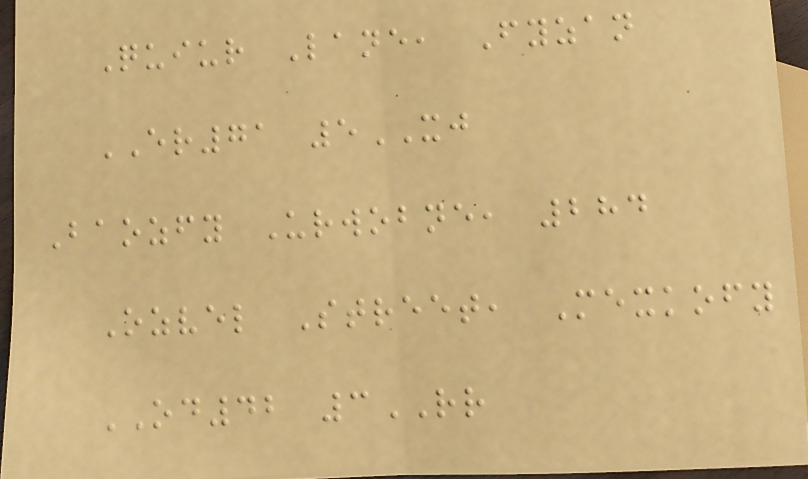Quiur Lane, Fyzan
ER71 5XJ
Baozfy Urwobne, 284
Ozvel Street, Mexkofy
OD42 3RR
